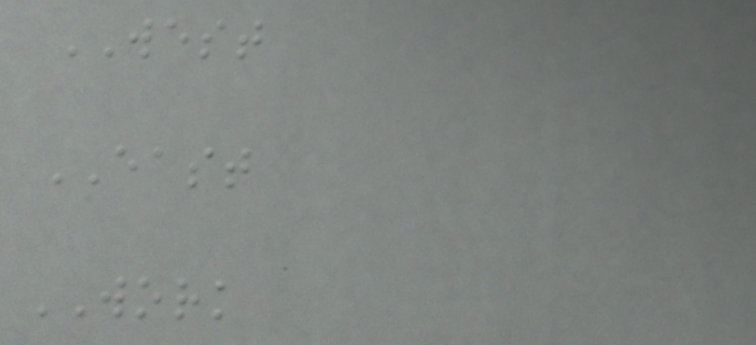WEST
EAST
WORK
